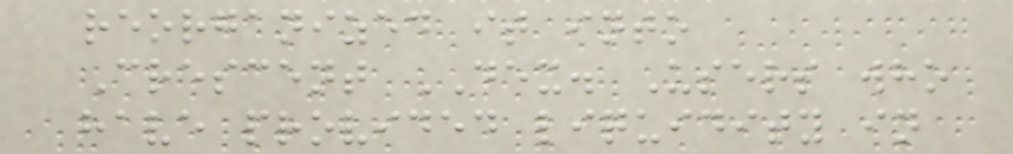reorganized it into
Crescent DEX. Users who
have provided liquidity in
